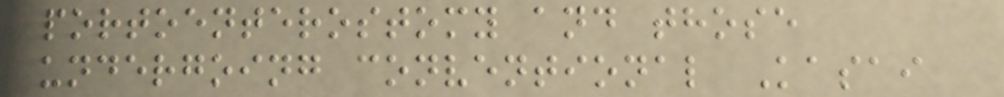portoenterostomy and those
undergoing conventional Kasai
